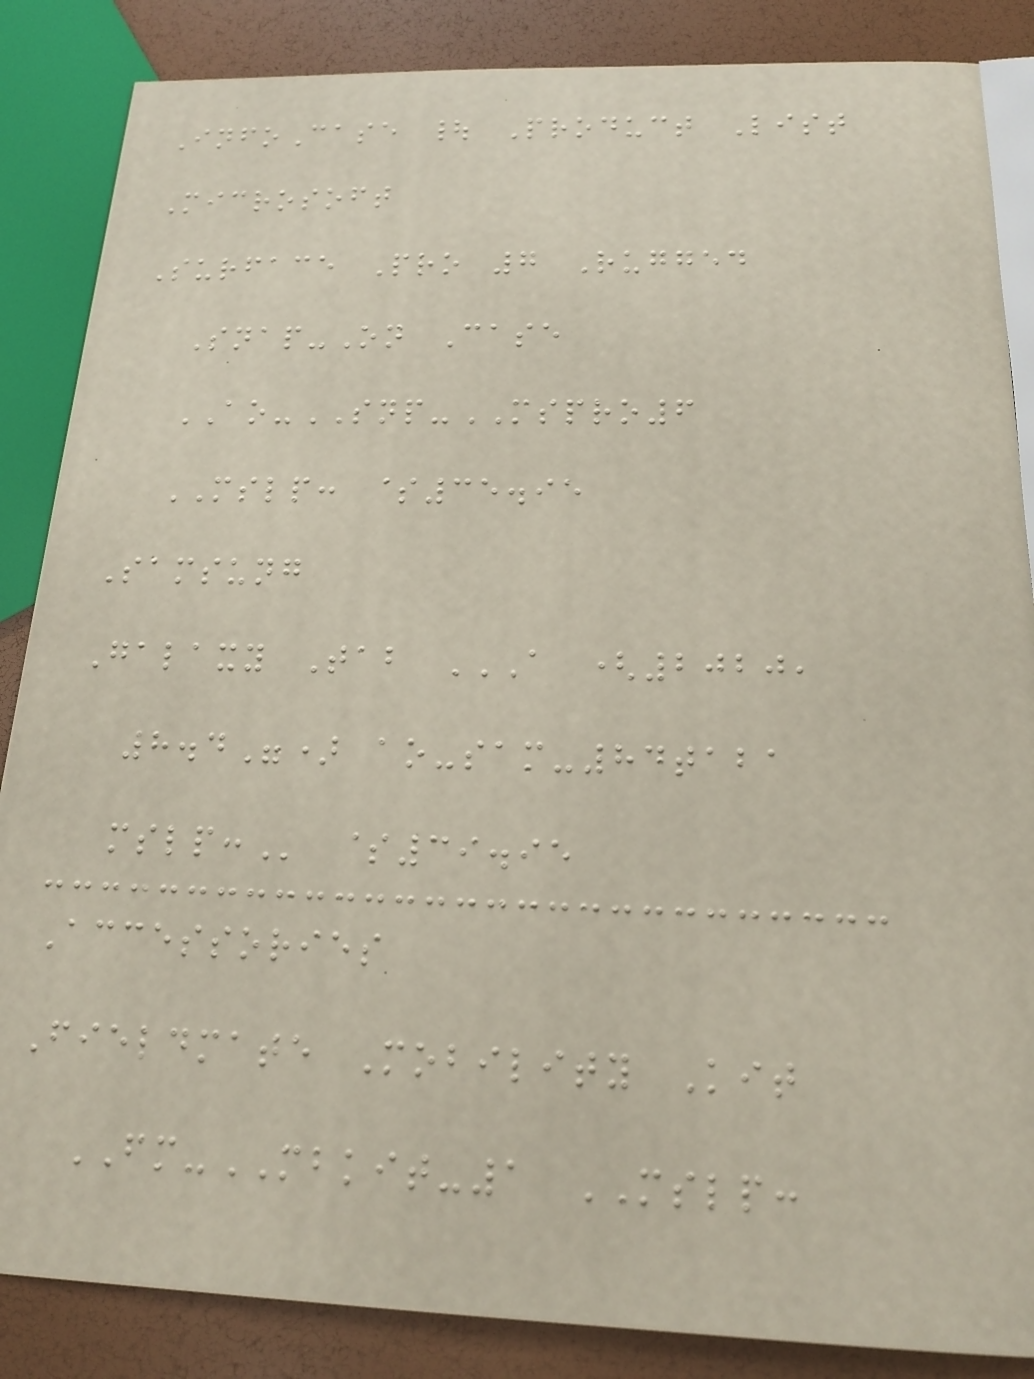InfoCase | Product List
Microsoft
Surface Pro 7 Rugged
Snap-On Case
AO-SNP-MSPRO6
MSLP: $35.95
Samsung
Galaxy Tab A (2020,
8.4") AO-SAM-84TABA
MSLP: $39.95
Accessories
Fieldmate Mobility Kit
FM-MBKIT-1 MSLP:
